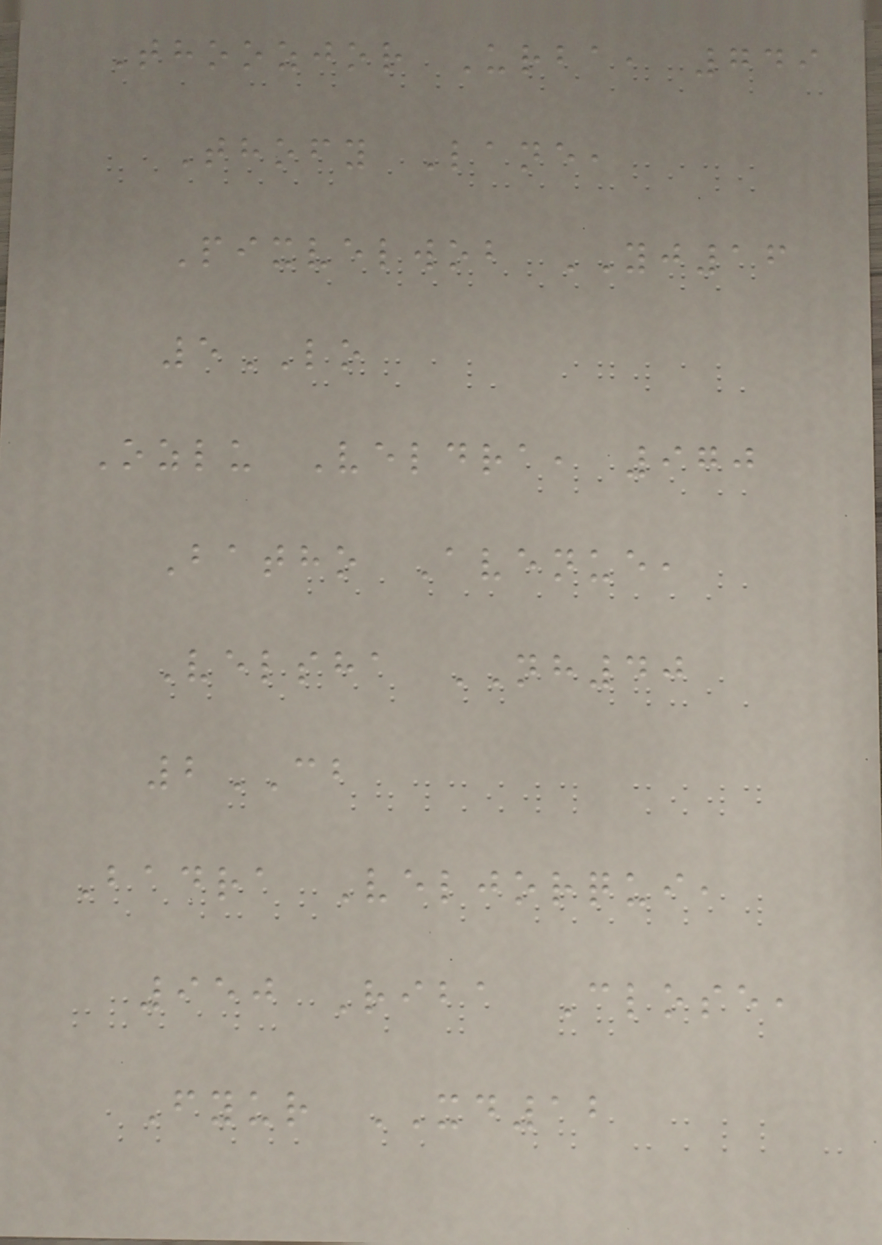Thoozjor Urba, 749
Thofy Lane,
Pixvelwob YJ16
5LO
Ozlu Veldra, 970
Batho Avenue,
Velsha NH40
2CB
Badra Veljorqui,
950 Riba Close,
Fyur XD12
